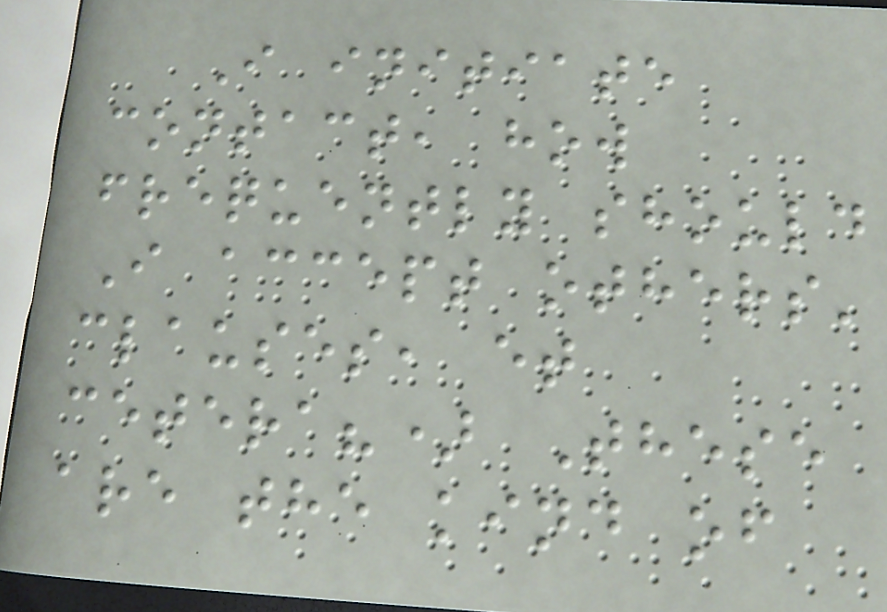I initiate
contact, how
frequently should
I accept others'
clauses, et
cetera?) These
are the kind of
